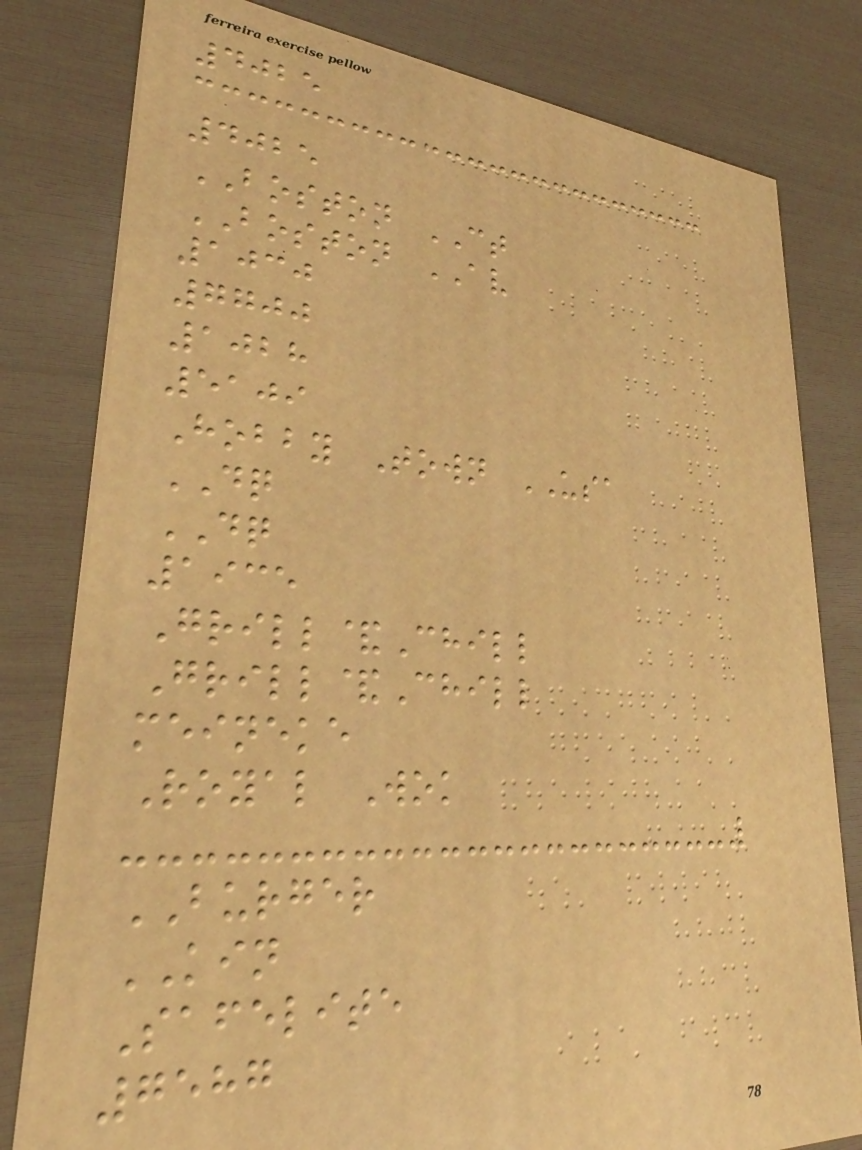4025
4025
BOSTON CT
BOSTON AV
1030
7700
1028
5109
Hobby Town USA
DQ
DQ
1935
Grill&Chill
Grill&Chill
meineke
Royal Wok
BURGER
KIN
Safelite
7587
